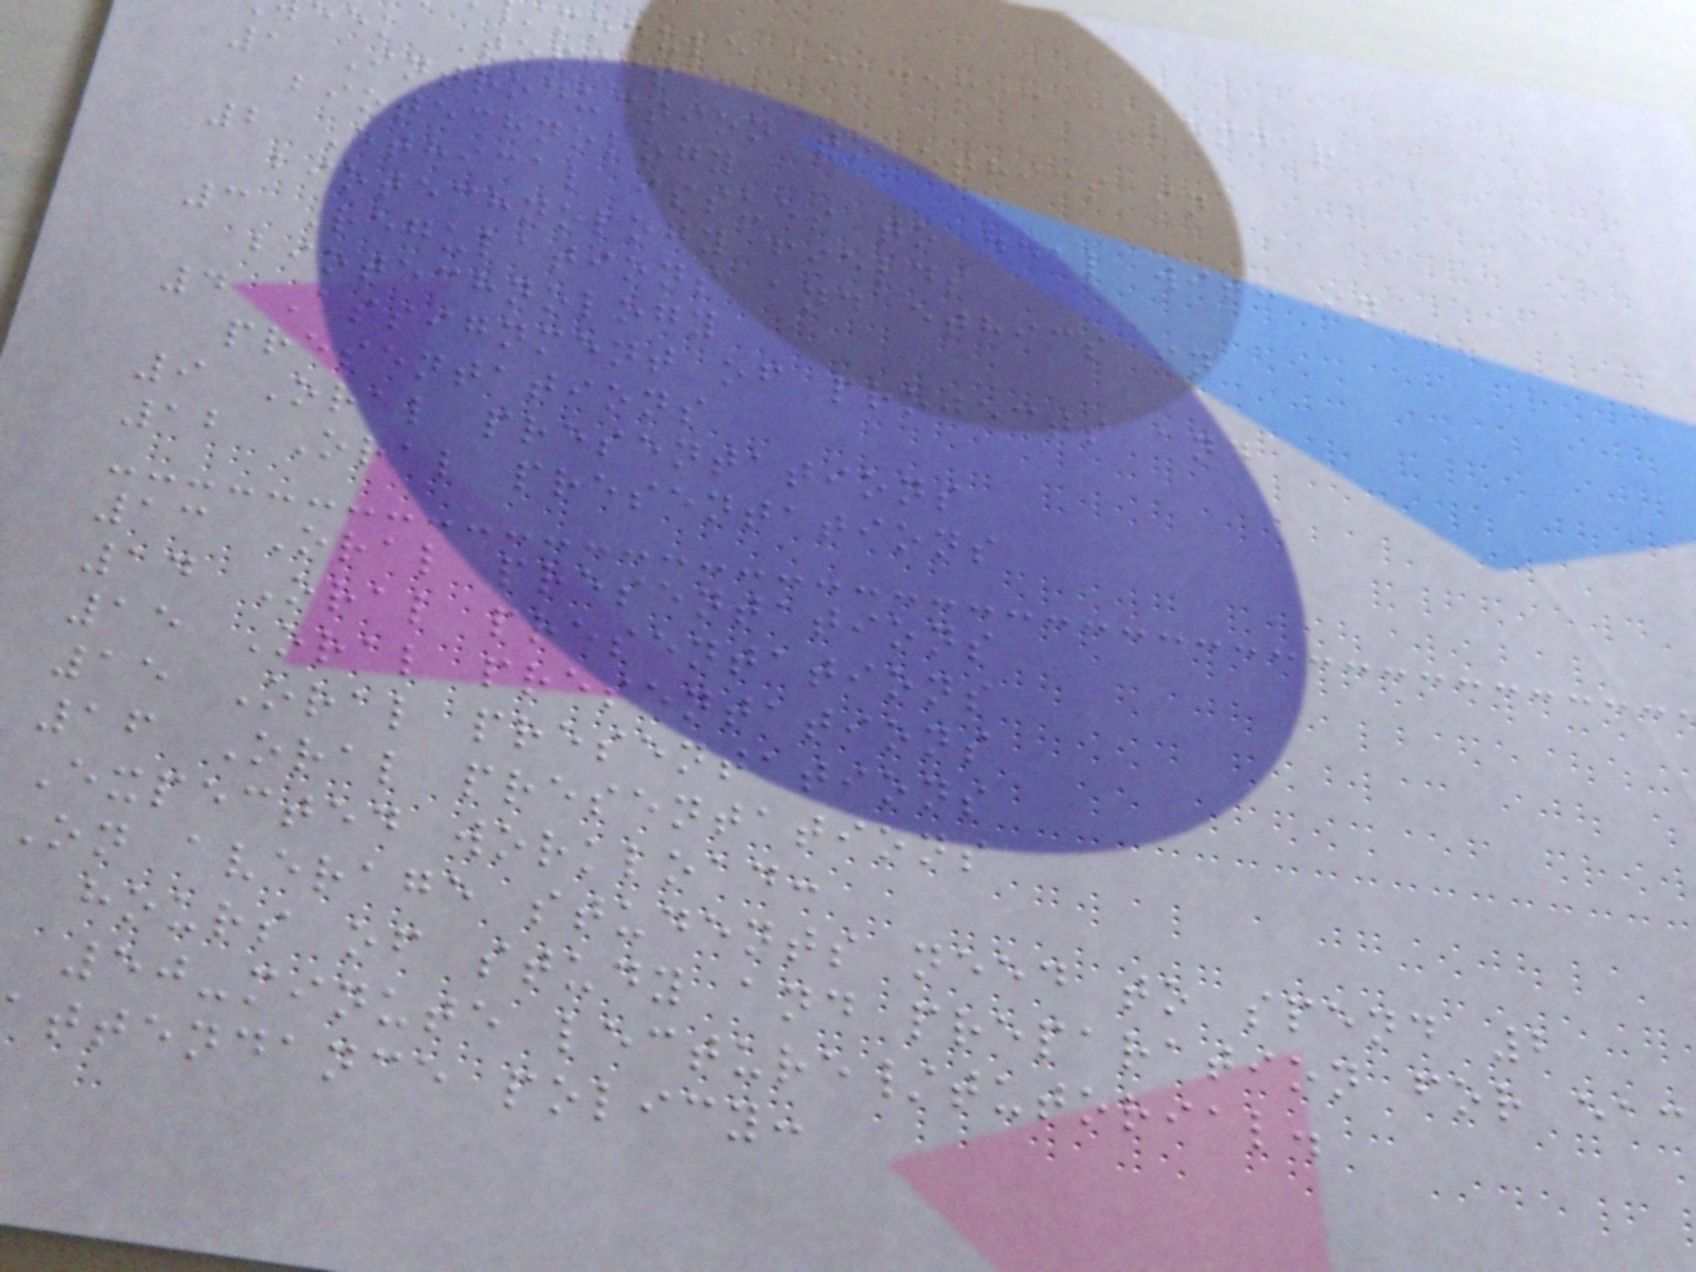module academic calendar
ek Topics
1 Introduction to ethics in
biotechnology
2 Ethical issues to deal with in
biotechnology fields
3 Regulations and ethics in
biotechnology
4 Assignment of projects and
presentations
9 Oral presentations
12 Oral presentations
13 Oral presentations
14 Oral presentations
15 Oral presentations
15 Oral presentations
16 Oral presentations
Expected workload:
On average students need to spend 2
hours of study and preparation for eac
50-minute lecture/tutorial.
ttendance policy:
